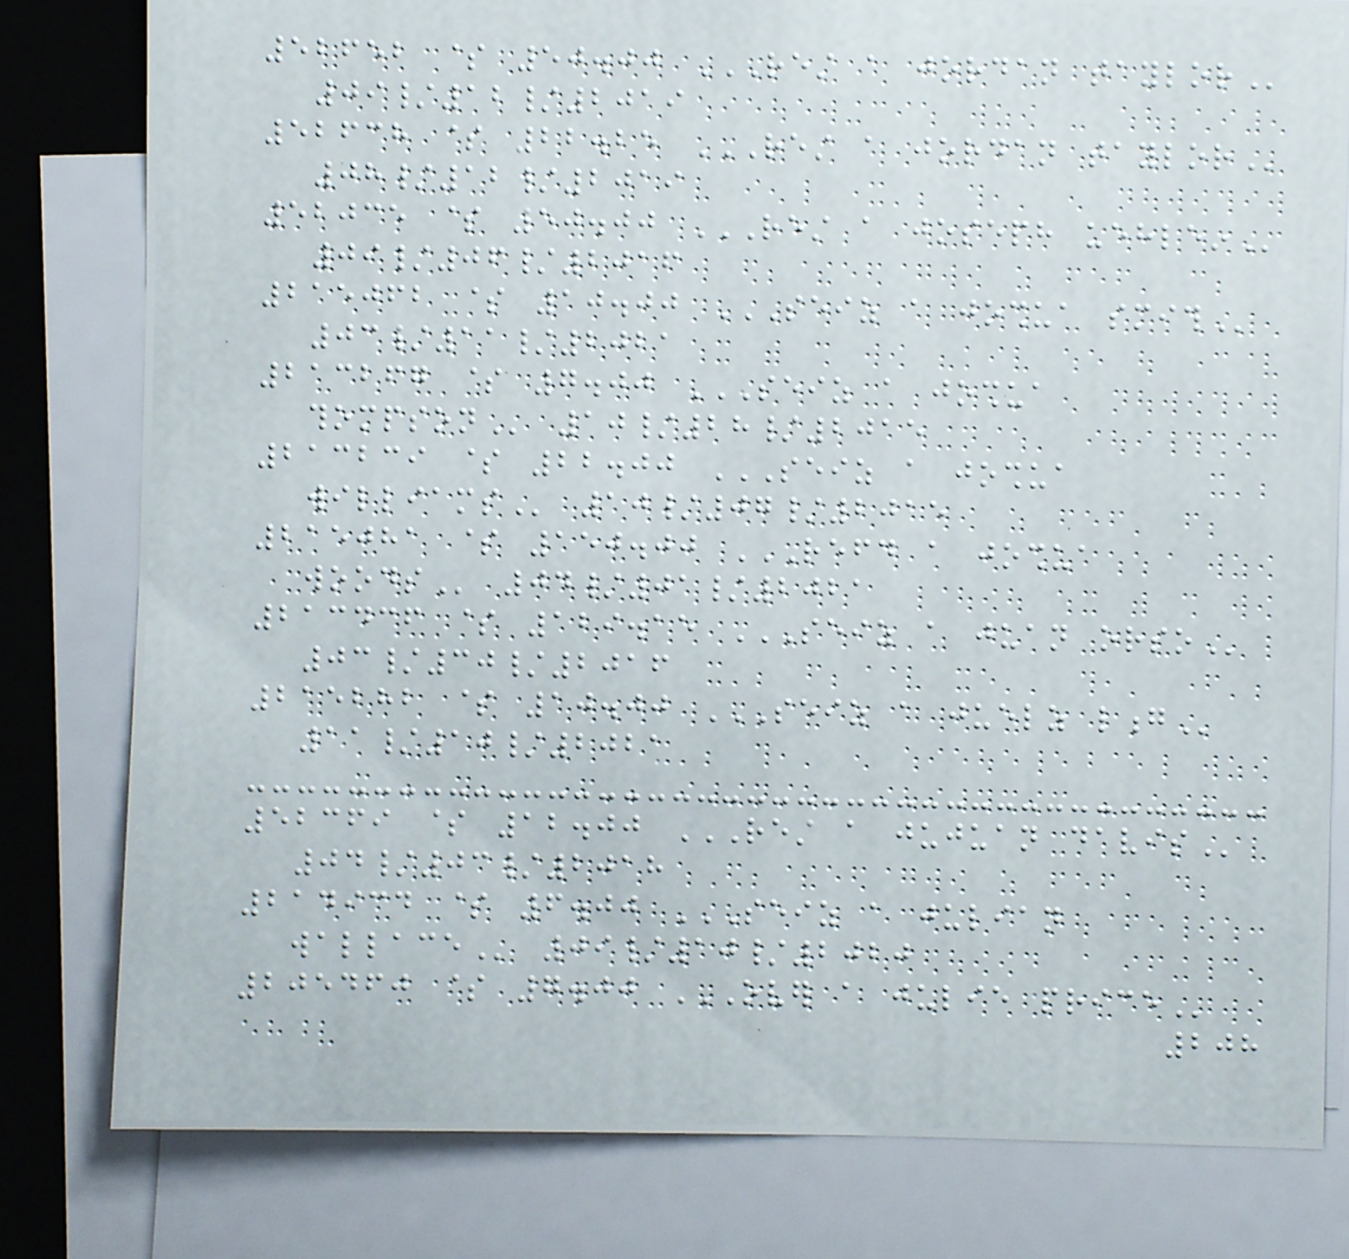52652 $ 50.00 REST A JORDAN TAYLOR
09/12/2019
52638 $ 22.25 REST A JORDAN TAYLOR
08/12/2019
52035 $ 50.00 REST A JOSEPH UEHLEIN
09/06/2016
215062 $ 10.00 SEIZ A JOSHUA SMITH
03/11/2021
213267 $ 7.00 SEIZ A JOSHUA
THOMPSON 10/28/2015
213239 $ 22.00 SEIZ A JOSHUA
WILLIAMS 10/07/2015
215081 $ 150.00 REFD A JOSHUA
WOODS 04/01/2021
213436 $ 129.15 SEIZ A JUAN ORSO
03/30/2016
215282 $ 10.00 SEIZ A JUELZ LONG
11/10/2021
52369 $ 12.00 REST A JUJUAN DAVIS
04/03/2018
214934 $ 6.00 SEIZ A JULIAN
WALLACE 09/10/2020
205460 $ 7.00 OVER A JULIE PRICE
208
